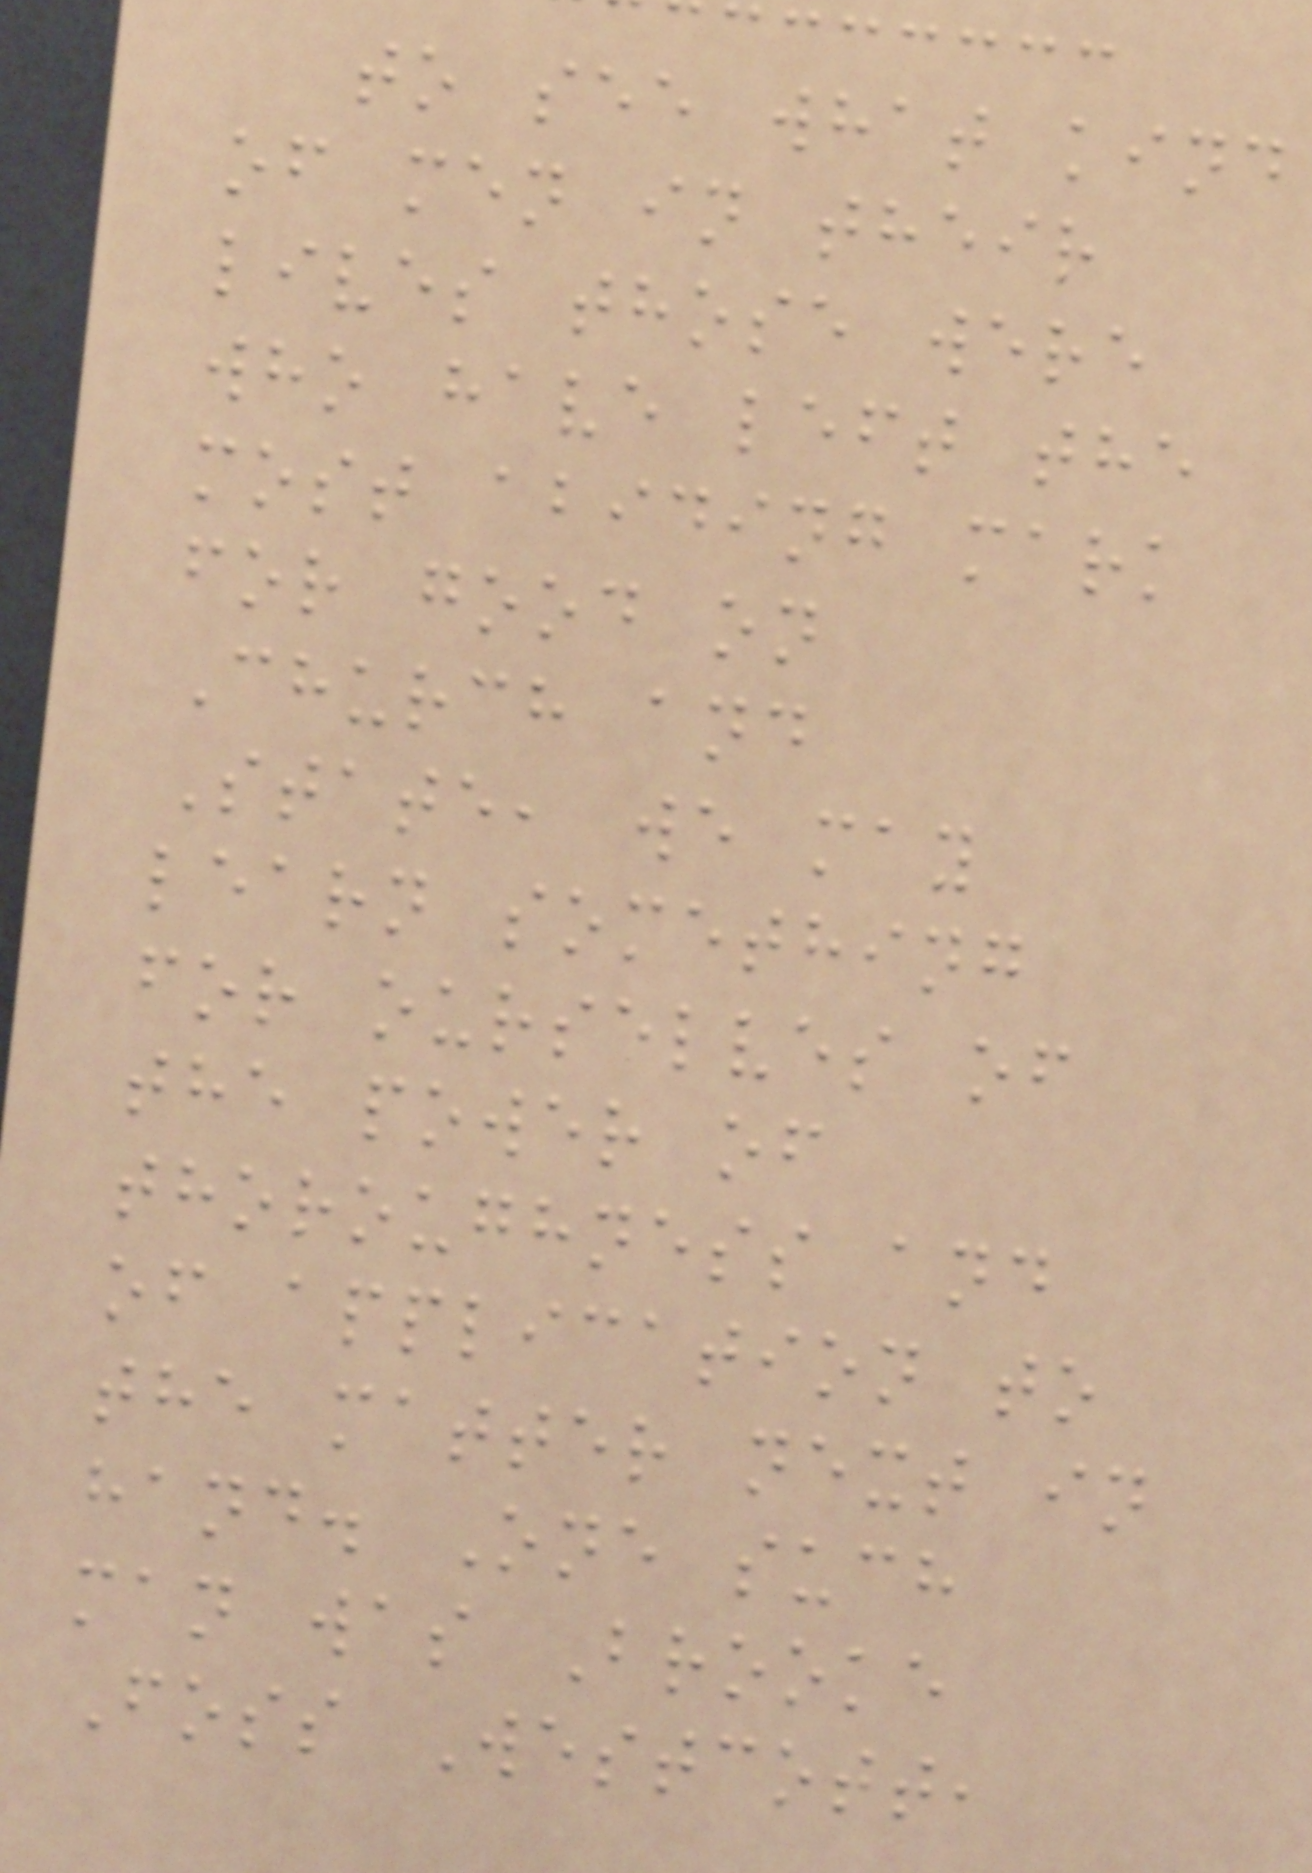to see what kind
of men in their
lives those were
who have left the
most abiding mark
for good on
Church and
State, we may
learn something
for ourselves of
the power of
thoroughness and
of application to
the matter next in
hand. One such
man was Brooke
Foss Westcott,
